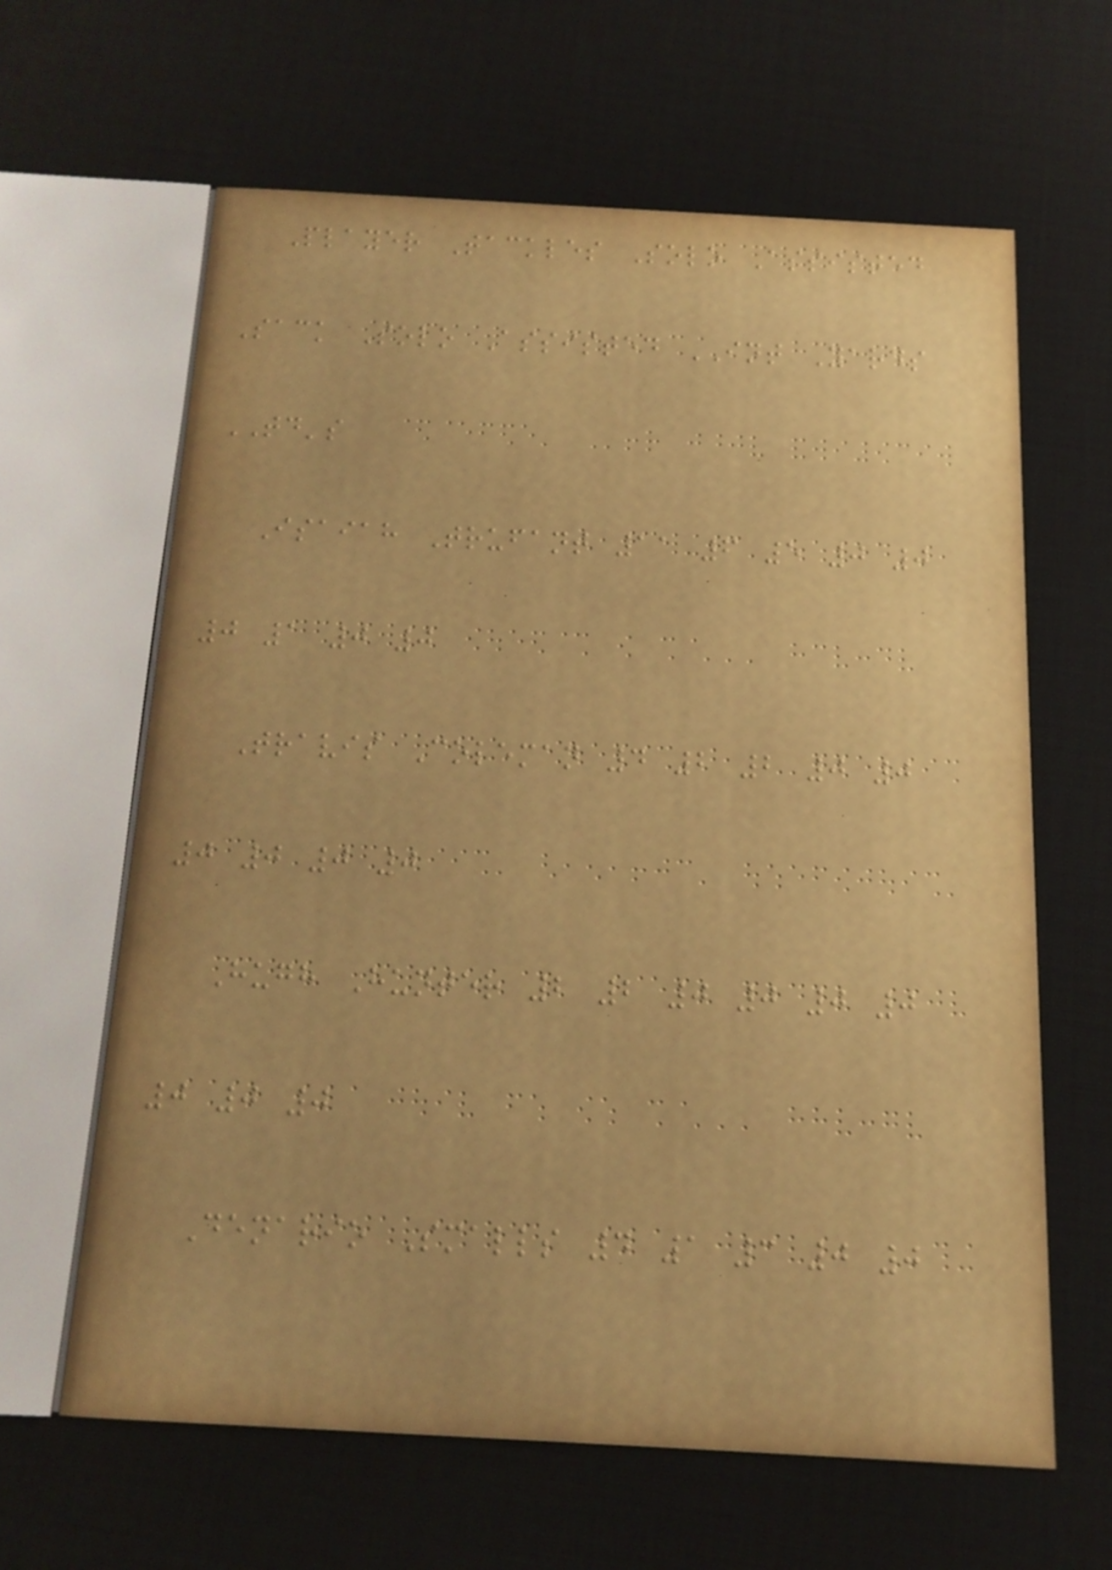Player Tackles Solo Assisted
Sack Solo Assisted INT Yards
TD's
Isaiah Trufant 11 6 5 0 0
0 1 0 0
Travis Coleman 4 2 2 0 0
0 0 0 0
Hugh Hunter 2 2 0 0 0 0
0 0 0
Denario Smalls 4 1 3 0 0
